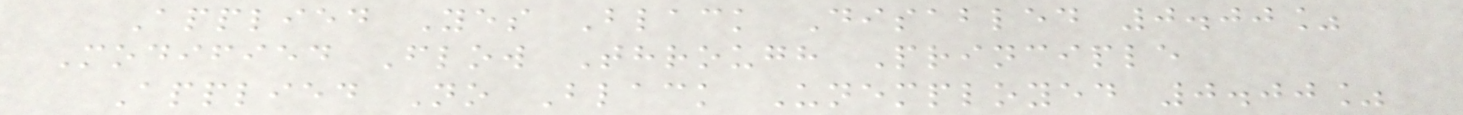Applied Yes Black Disabled 0.00%
Modified Flow Through Principle
Applied No Black Unemployed 0.00%
